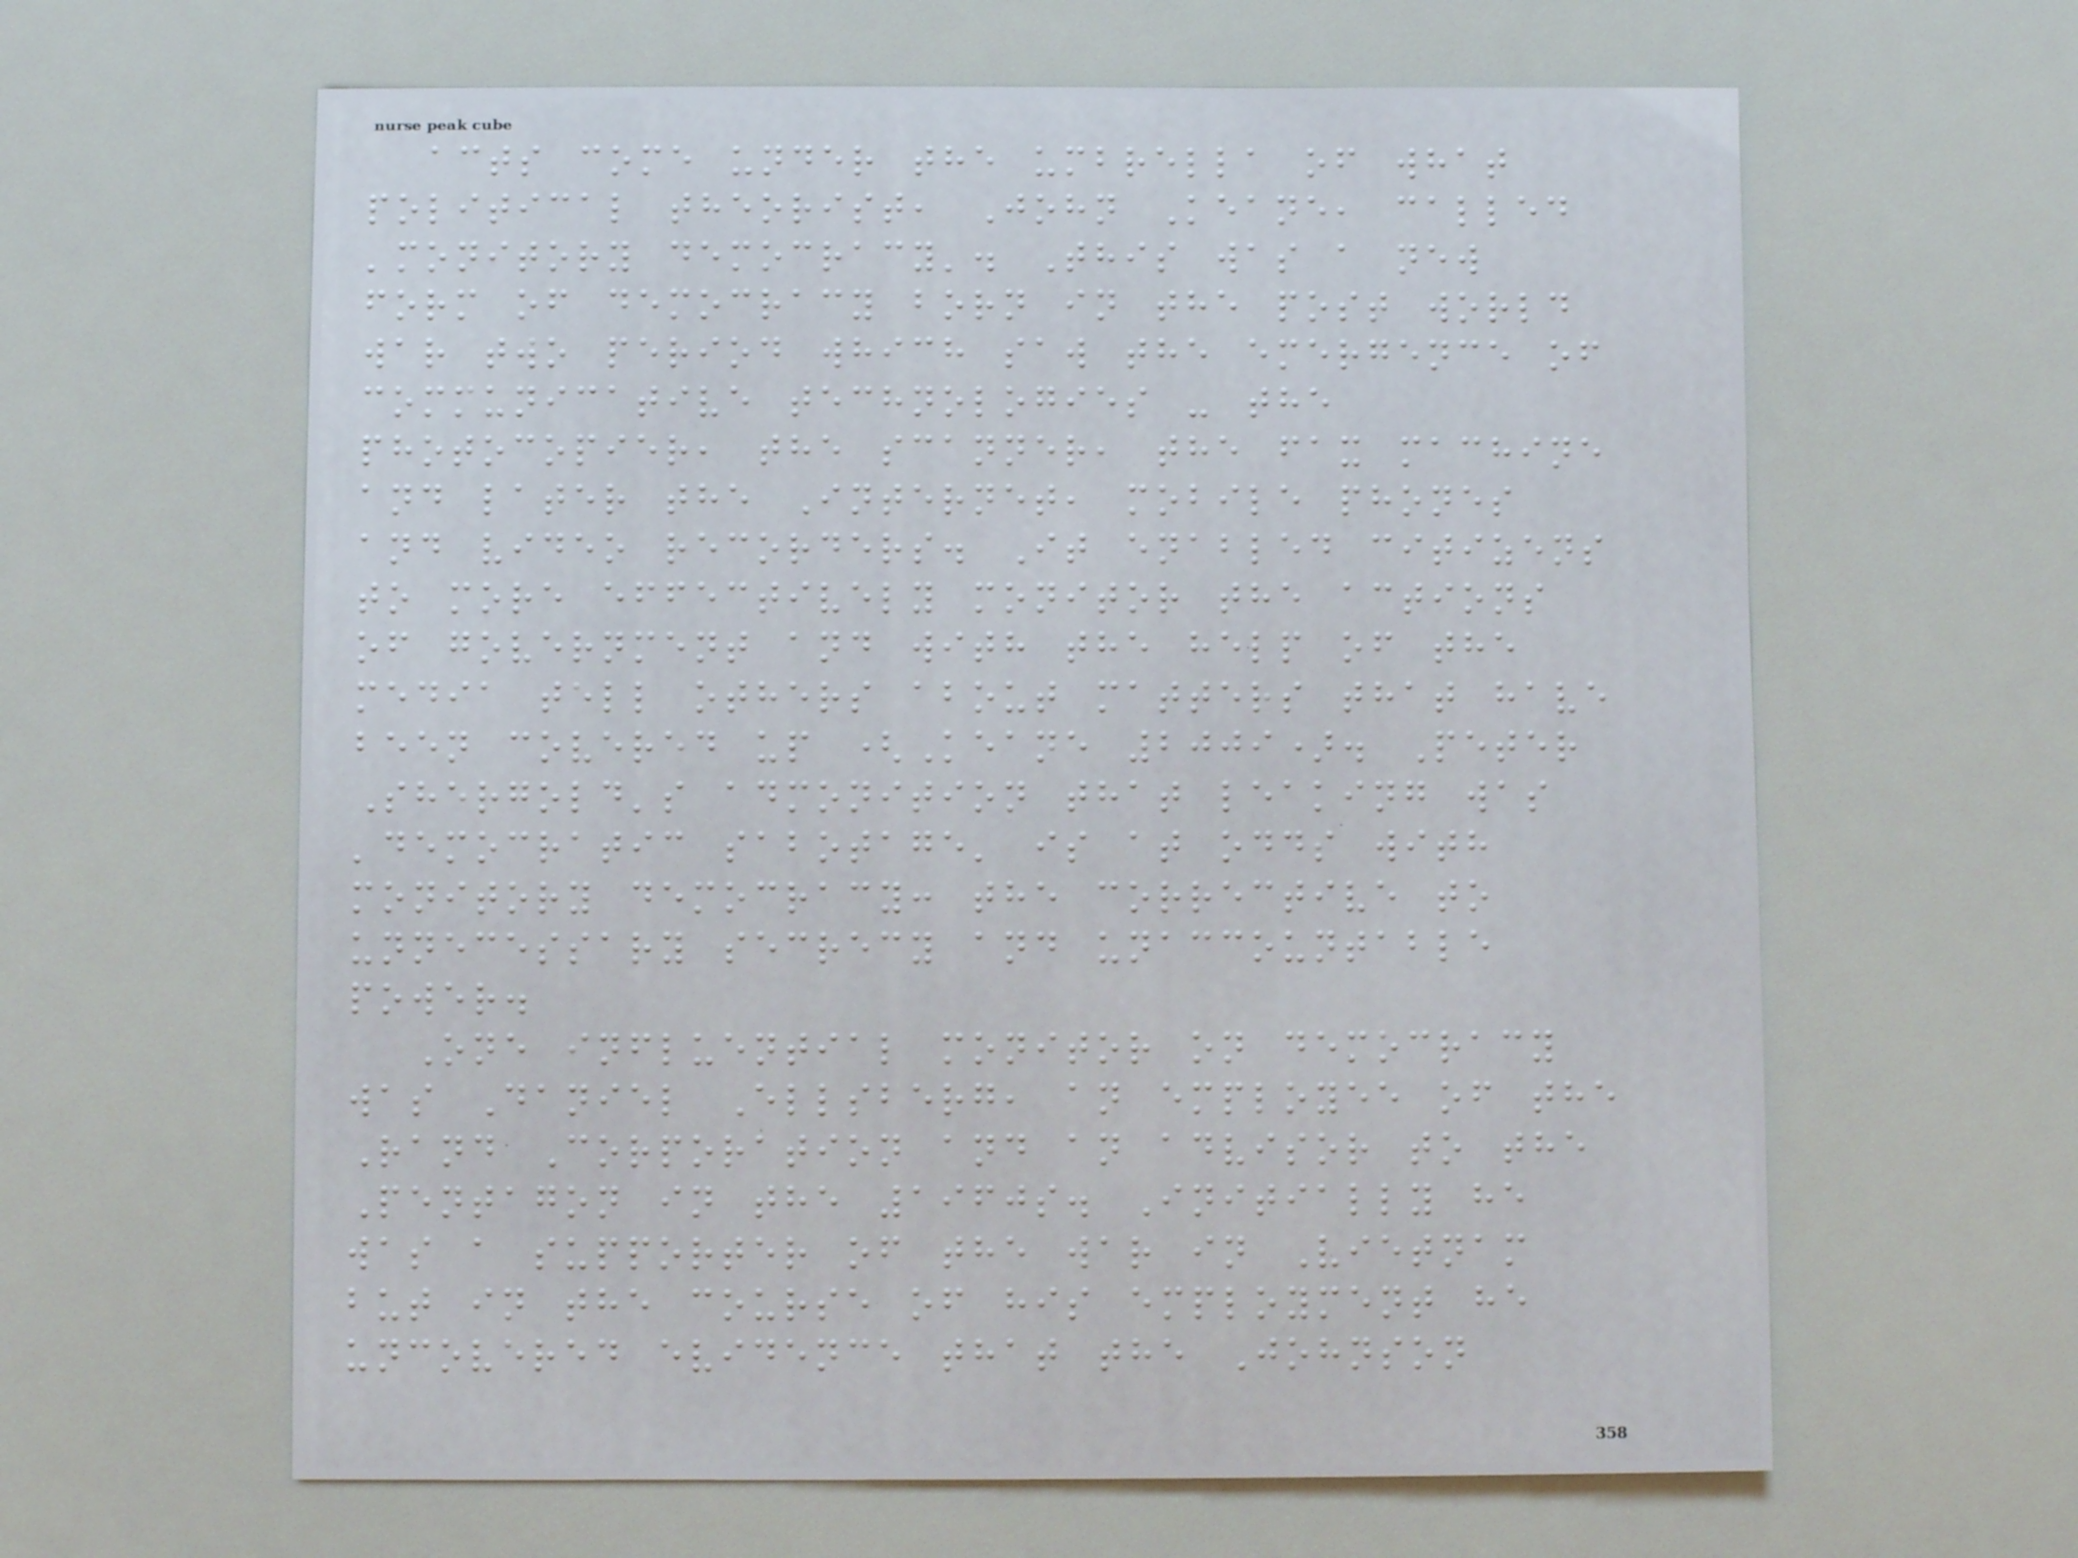acts come under the umbrella of what
political theorist, John Keane, called
'monitory democracy'. This was a new
form of democracy born in the post world
war two period which saw the emergence of
communicative technologies - the
photocopier, the scanner, the fax machine
and later the Internet, mobile phones
and video recorders. It enabled citizens
to more effectively monitor the actions
of government and with the help of the
media tell others about matters that have
been covered up (Keane 2009). Peter
Shergold's admonition that leaking was
'democratic sabotage' is at odds with
monitory democracy: the corrective to
unnecessary secrecy and unaccountable
power.
One influential monitor on democracy
was Daniel Ellsberg, an employee of the
Rand Corporation and an advisor to the
Pentagon in the 1960s. Initially he
was a supporter of the war in Vietnam
but in the course of his employment he
uncovered evidence that the Johnson
